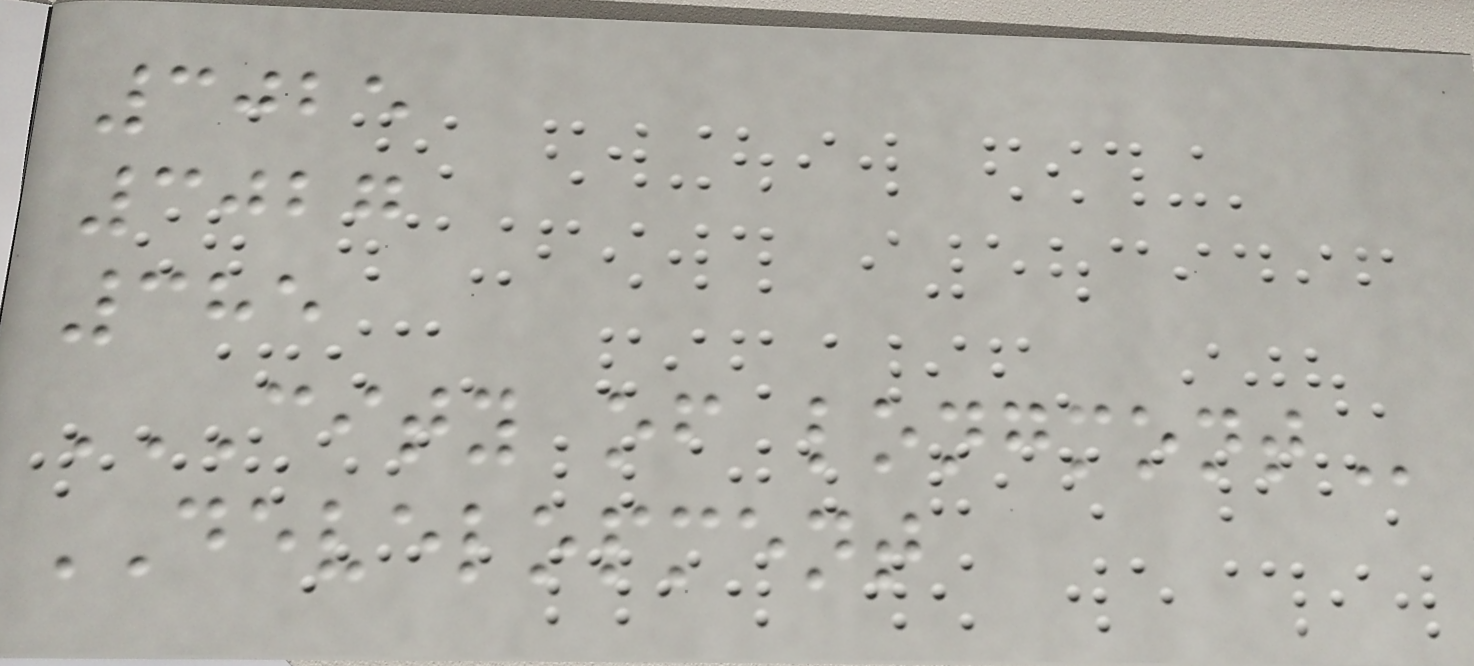3025
3027
385
CITY OF LONGMONT
DEVELOPMENT
